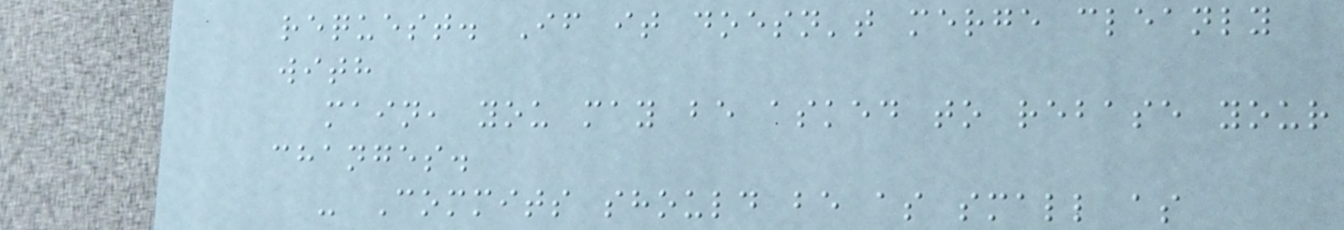request. If it doesn't merge cleanly
with
main, you may be asked to rebase your
changes.
- Commits should be as small as
